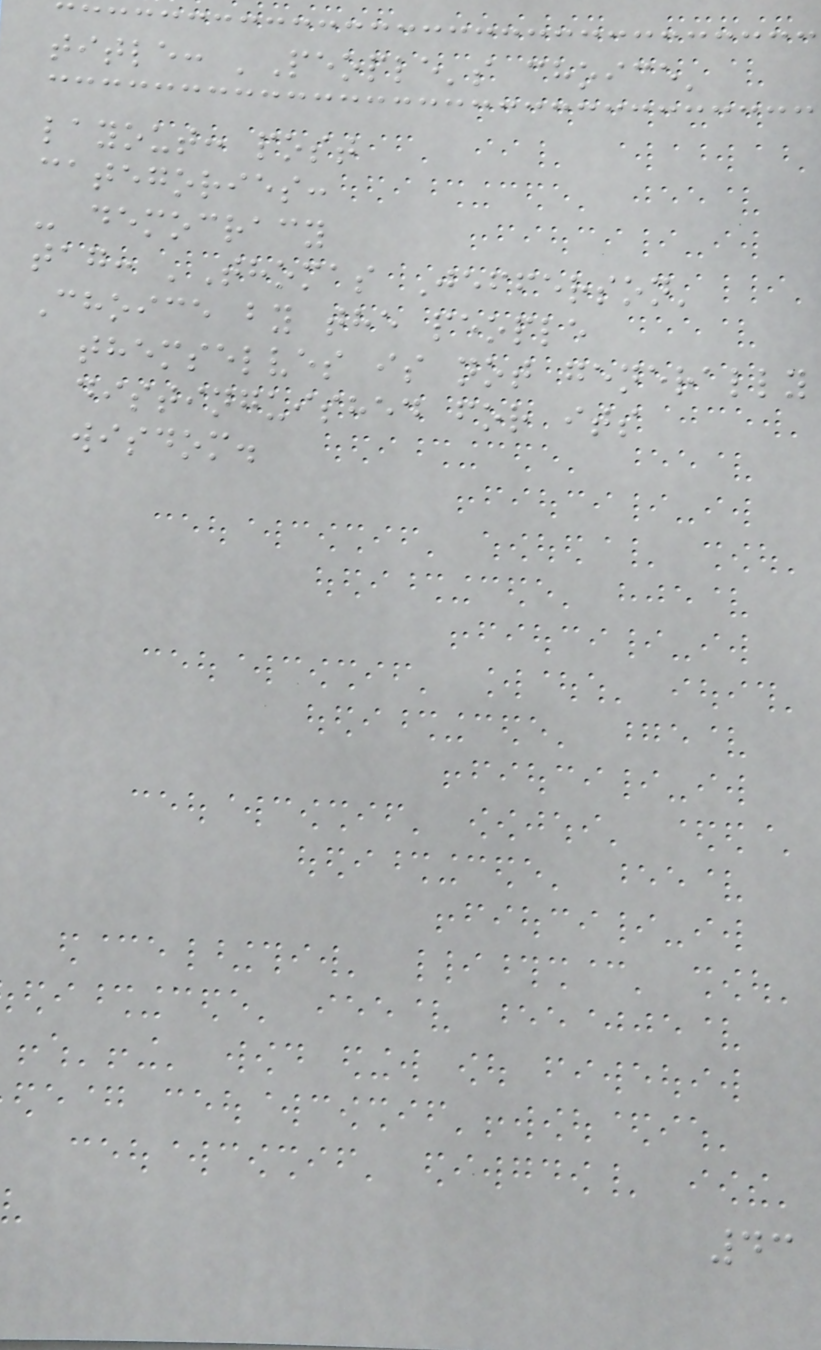title: 'People's choice'
layout: post
categories:
- democracy
tag: 'Thomas Jefferson'
Choice by the people
themselves is not generally
distinguished for its
wisdom.
43
